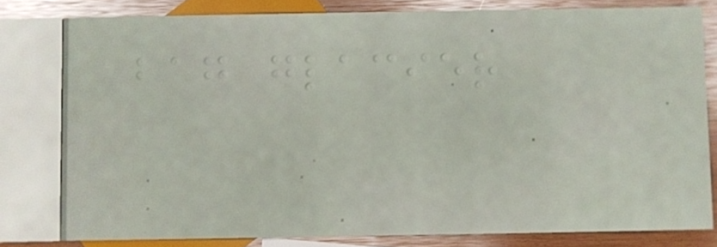bag glacier
